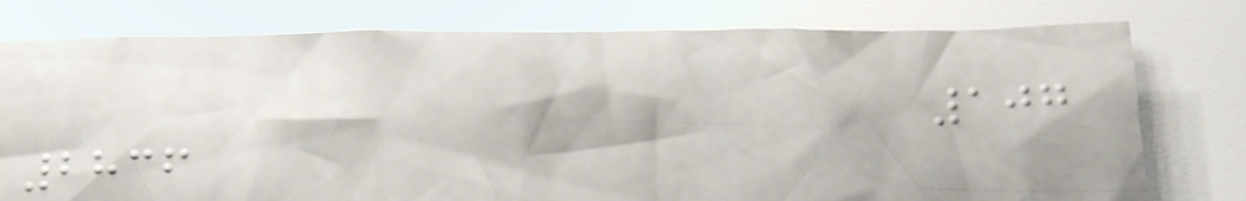107
2836
